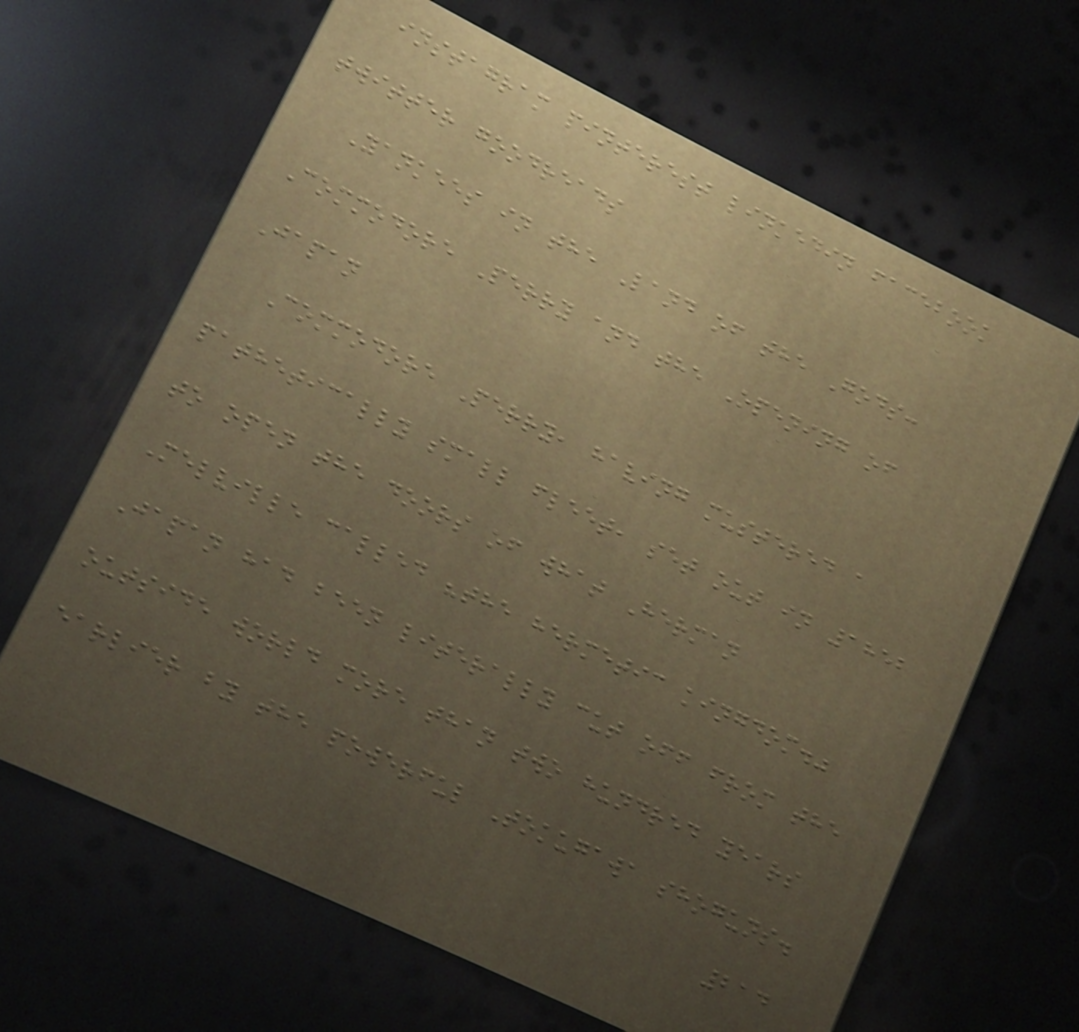instagram pinterest linkedin facebook
twitter goodreads
Yankees in the Land of the Gods:
Commodore Perry and the Opening of
Japan
Commodore Perry, having mustered a
pathetically small fleet, set out in 1852
to open the doors of what Herman
Melville called "the hermetic kingdom."
Japan had been literally cut off from the
outside world more than two hundred years
earlier by the powerful Tokugawa shoguns.
214
